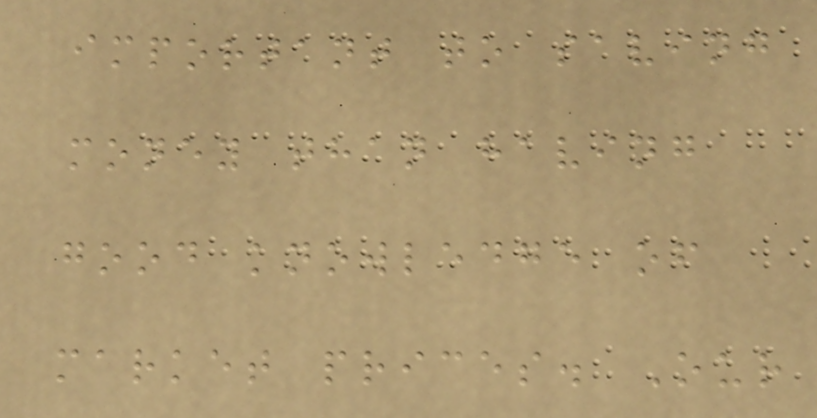important to saving
money than having
good knowledge of
market prices. Our
